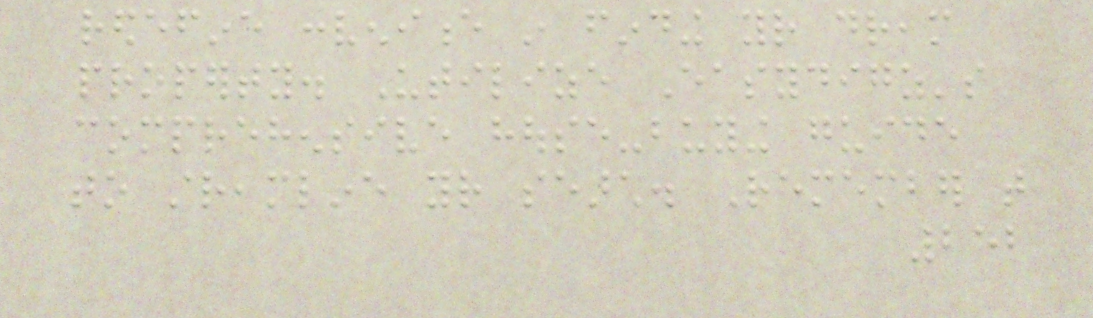redefine convenience in finding your dream
property. Utilize Easydigz's
comprehensive house-buying guide
to streamline your search. Remember that
252
